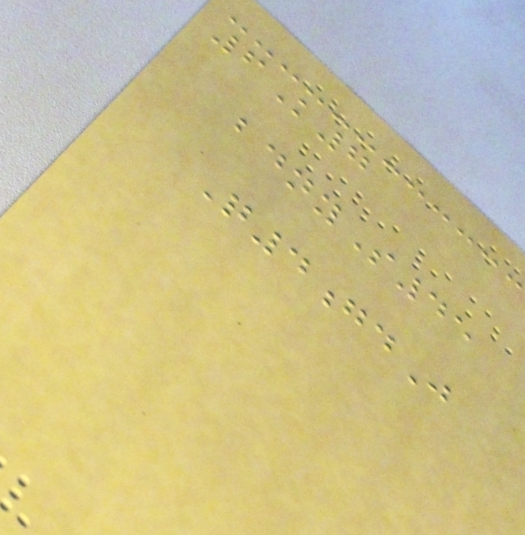6K7
bdnyS45
Q4gdJ
